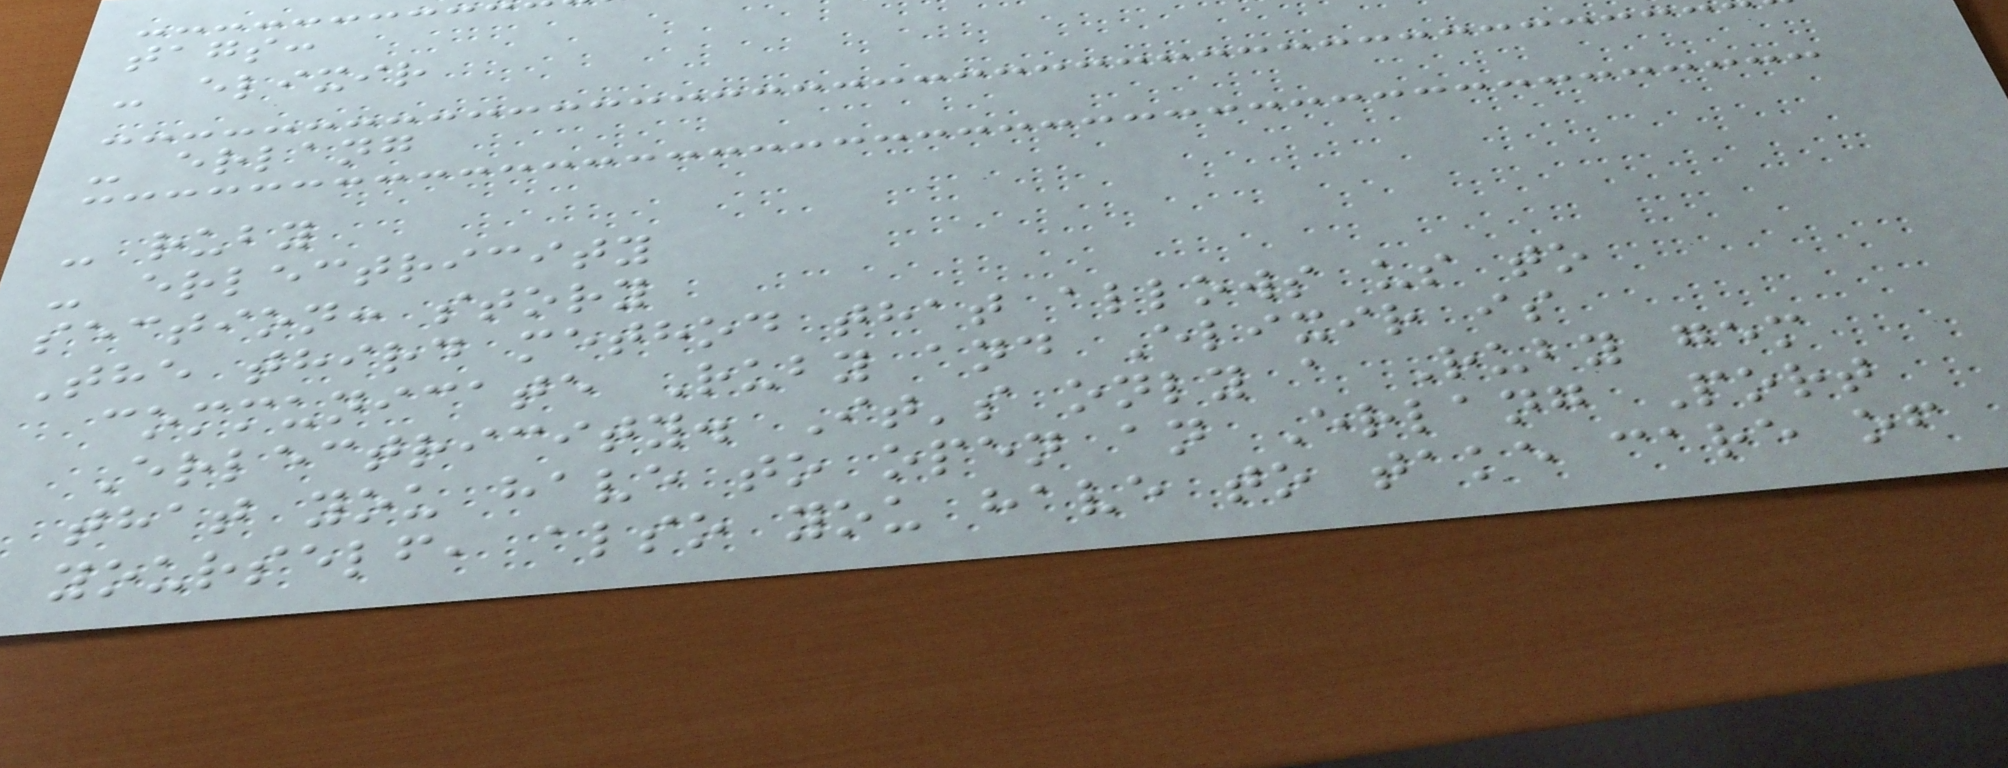tags:
- elixir
- erlang
- ruby
- erlectricity
section: story
The third method that allows us to
communicate Ruby and Elixir is
Erlectricity. It's only a Ruby gem
that you have to open an Erlang Port
yourself, also you have to take care of
